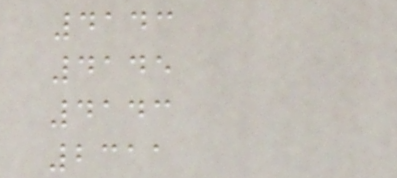4143
4145
4143
2311
